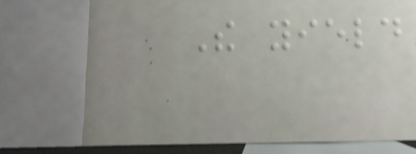The yield
